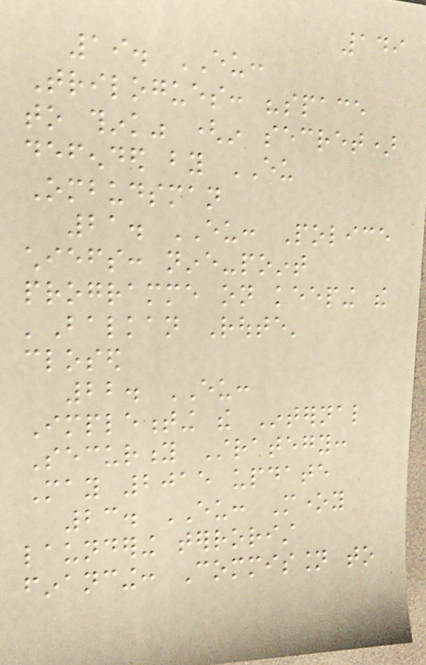149
19. EU:
Trilogues: "space
to think" (in secret)
defended by EU
Ombudsman
21. EU: Police
chiefs: nine-point
programme on keeping the
'Balkan Route'
closed
22. EU:
Implementing the Internal
Security Strategy:
May 2015 update
23. EU: Money
laundering terrorist
financing: Commission to
